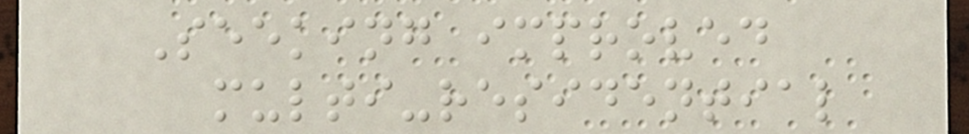Seeking improved
multi-residential
